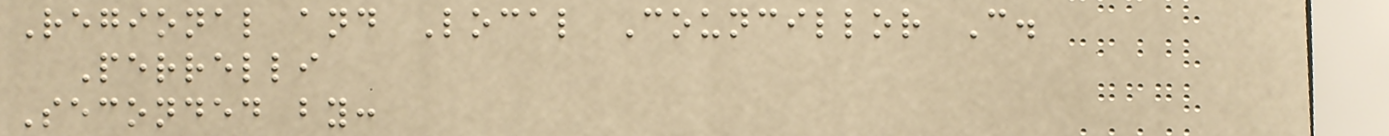Regional and Local Councillor C.
Perrelli
Seconded by:
